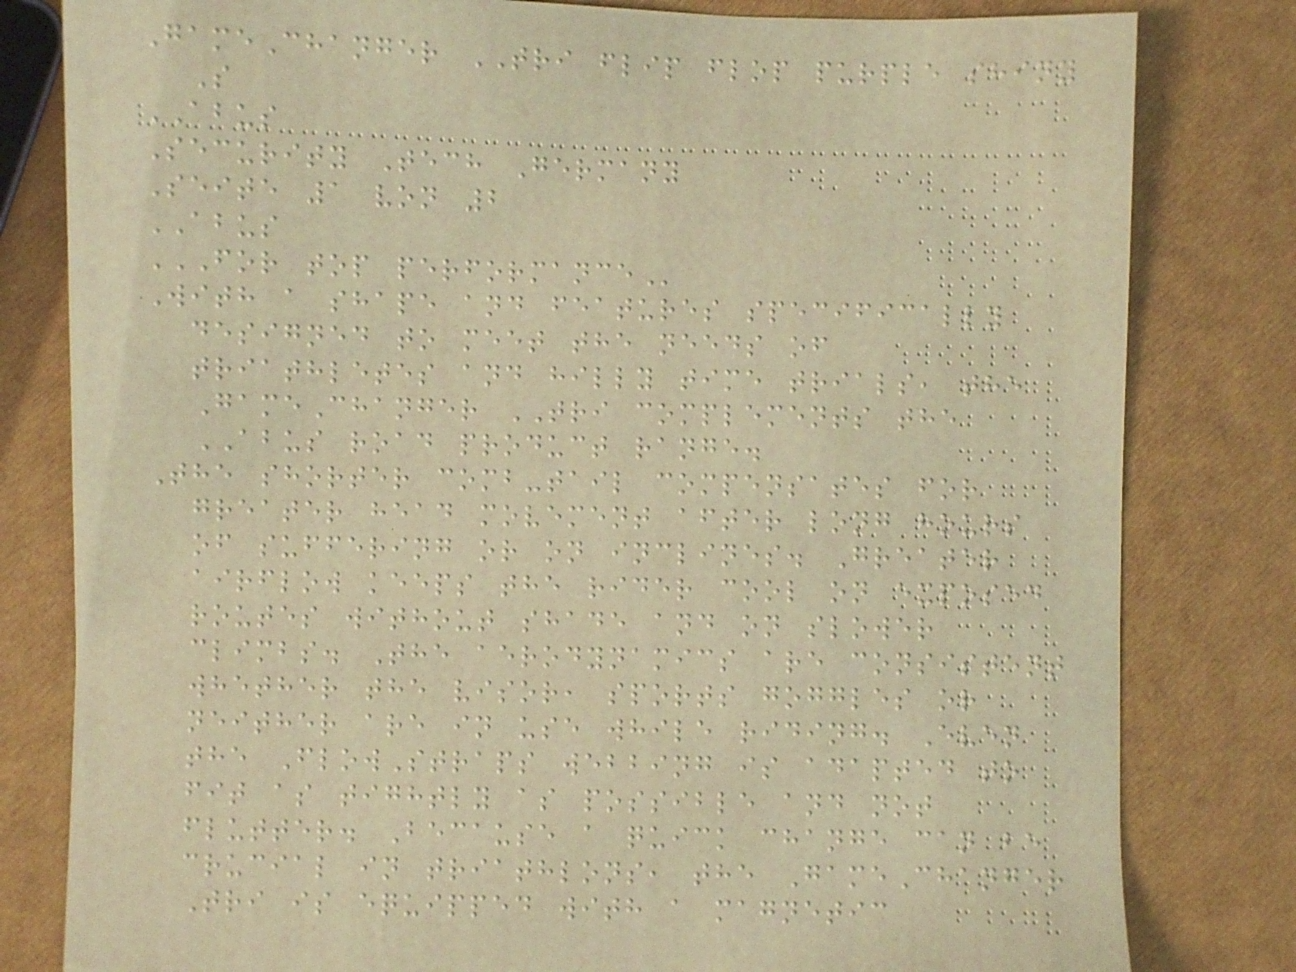GameChanger TRI flip flop purple shiny
S
ABUS
Security Tech Germany
Seite 1 von 2
ABUS
FOR TOP PERFORMANCE
With a shape and features specifically
designed to meet the needs of
triathletes and hilly time trials, the
GameChanger TRI complements the
ABUS road product range.
The shorter comb-tail compensates for
greater head movement after long hours
of suffering or on inclines. Greater
airflow keeps the rider cool on exposed
routes without shade and on slower
climbs. The aerodynamics are consistent
whether the visor, sports goggles or
neither are in use while riding. Even
the FlowStraps webbing is adapted to
fit as tightly as possible and not
flutter. Because a quick change can be
crucial in triathlons, the GameChanger
Tri is equipped with a magnetic
